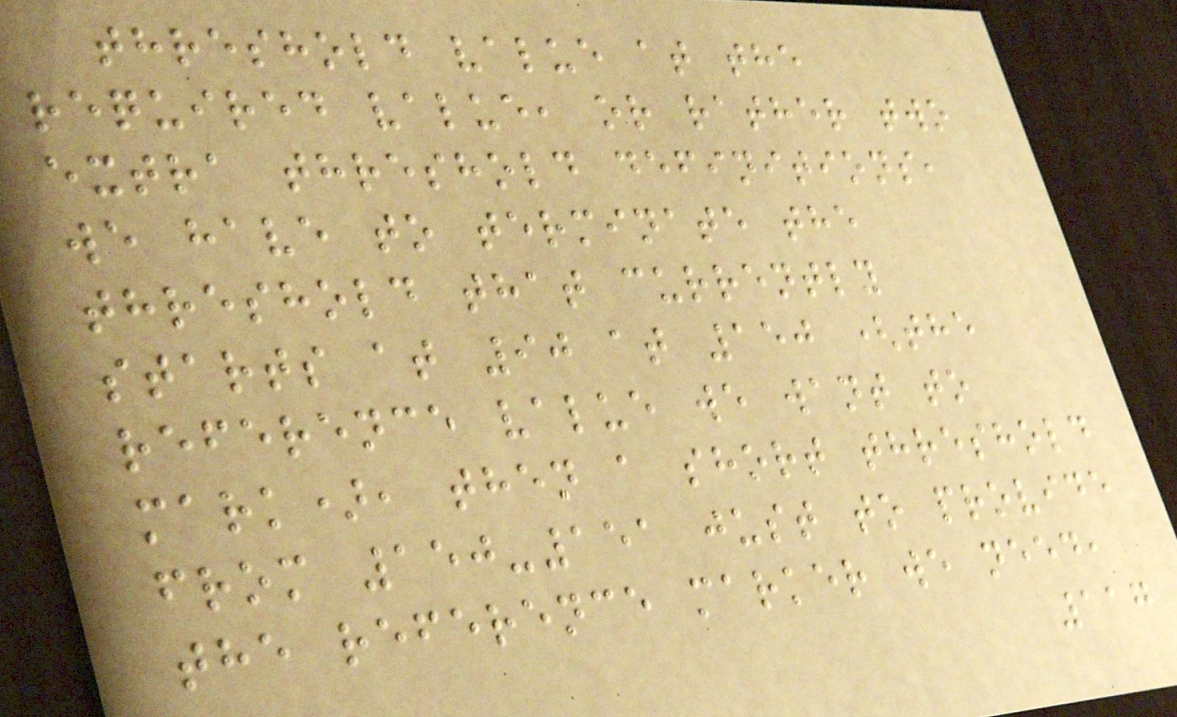threshold value at the
required value, or rather two
extra threshold definitions,
we have to terminate the
threshold that currently
starts at 90 at 150 (the
reference value we want to
mark), then a short threshold
from 150-151 just to provide
the reference marker we need,
117
